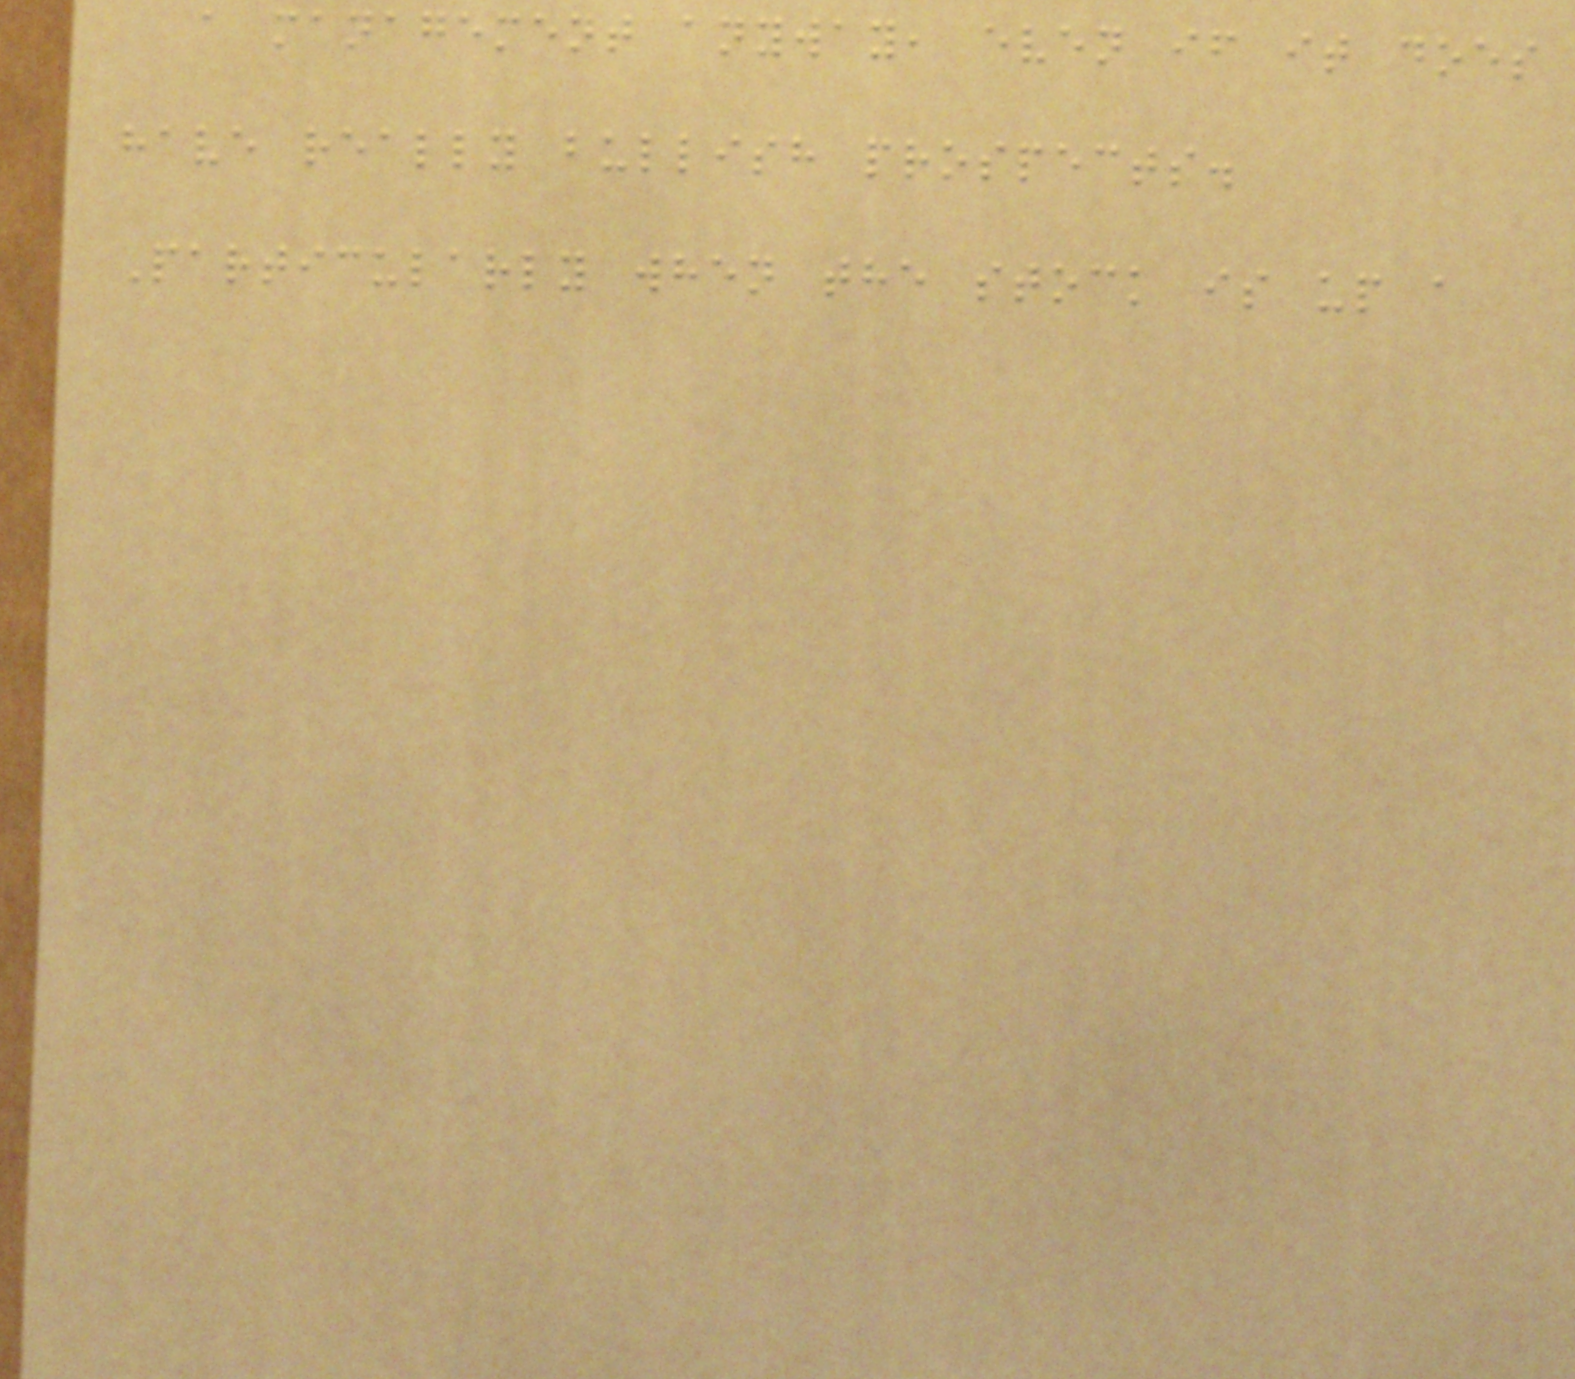a management anyway, even if it does
have really bullish prospects.
Particularly when the stock is up a
